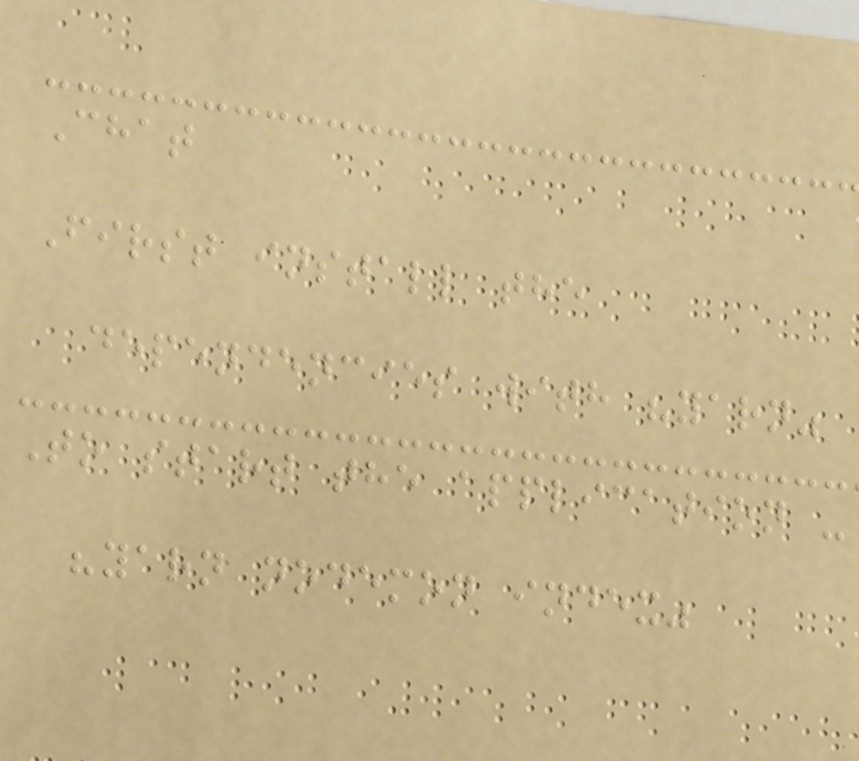Chat
First install the
dependencies with "yarn"
To start the application -
"yarn nodemon index"
